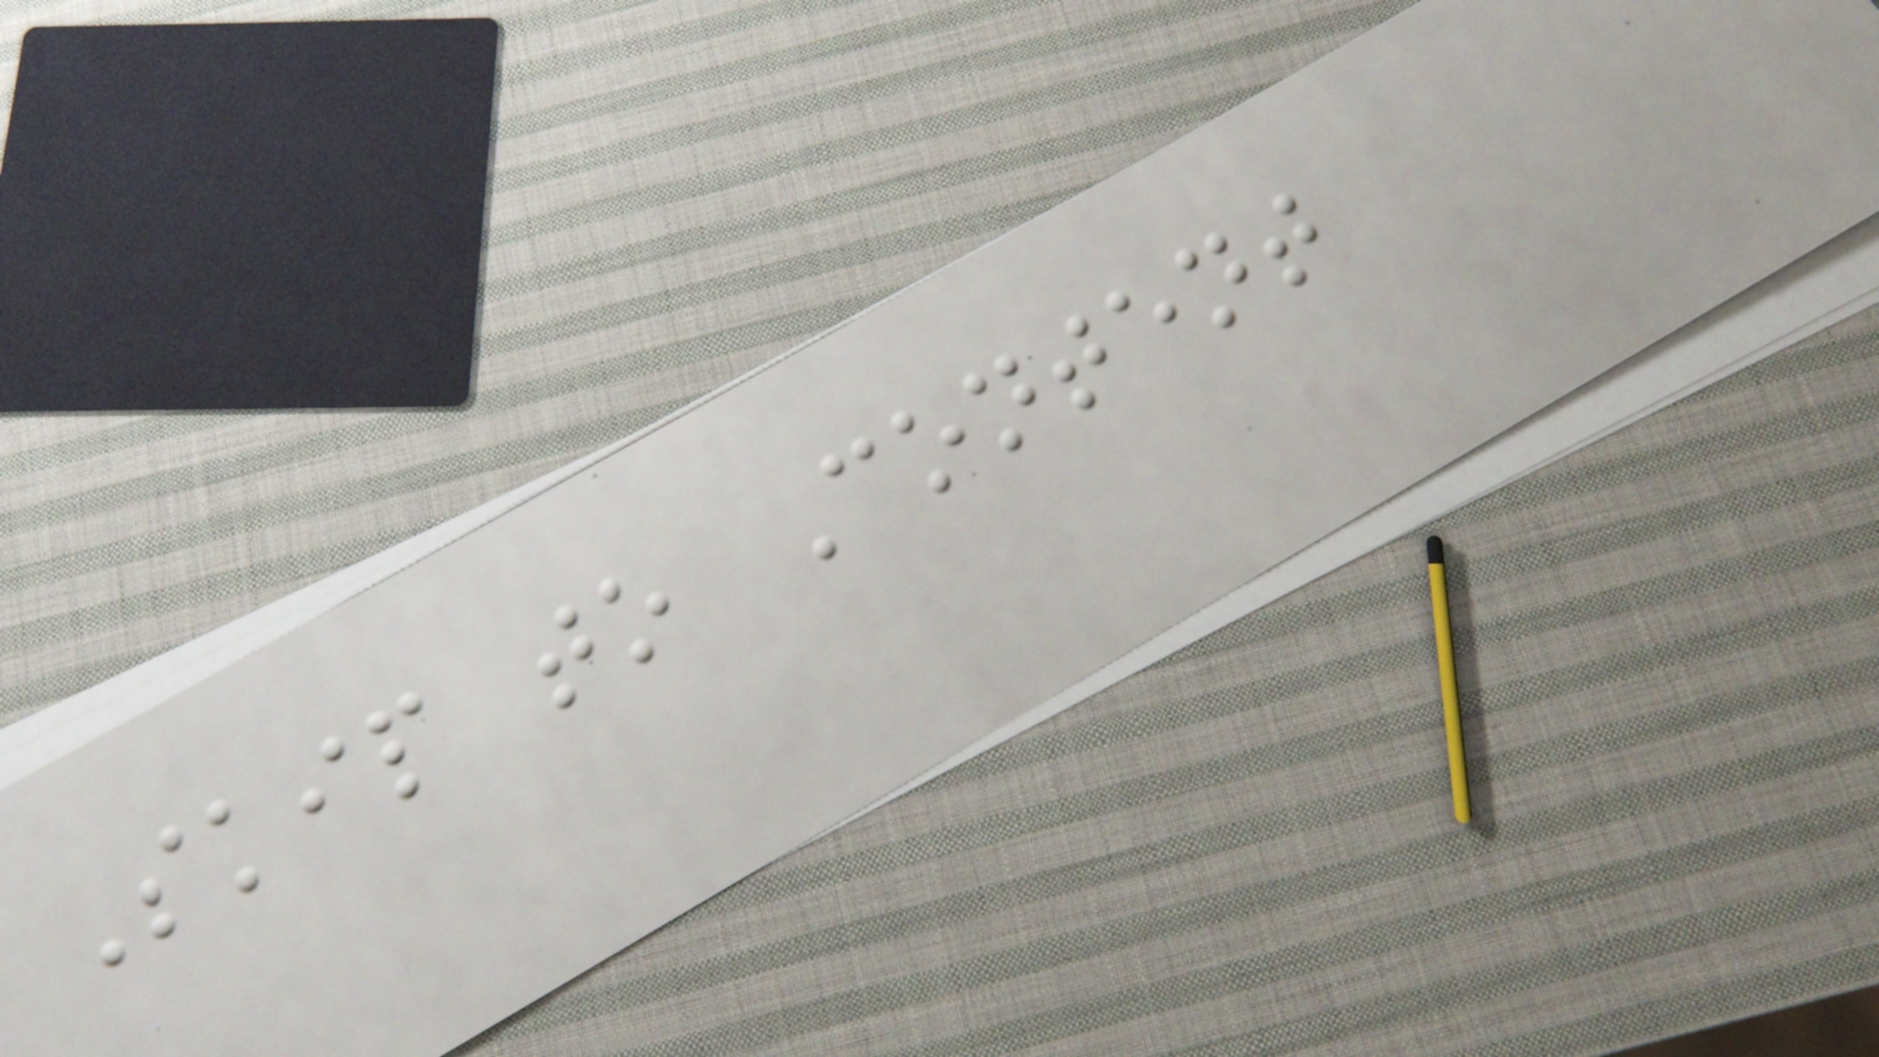Skip to Content
